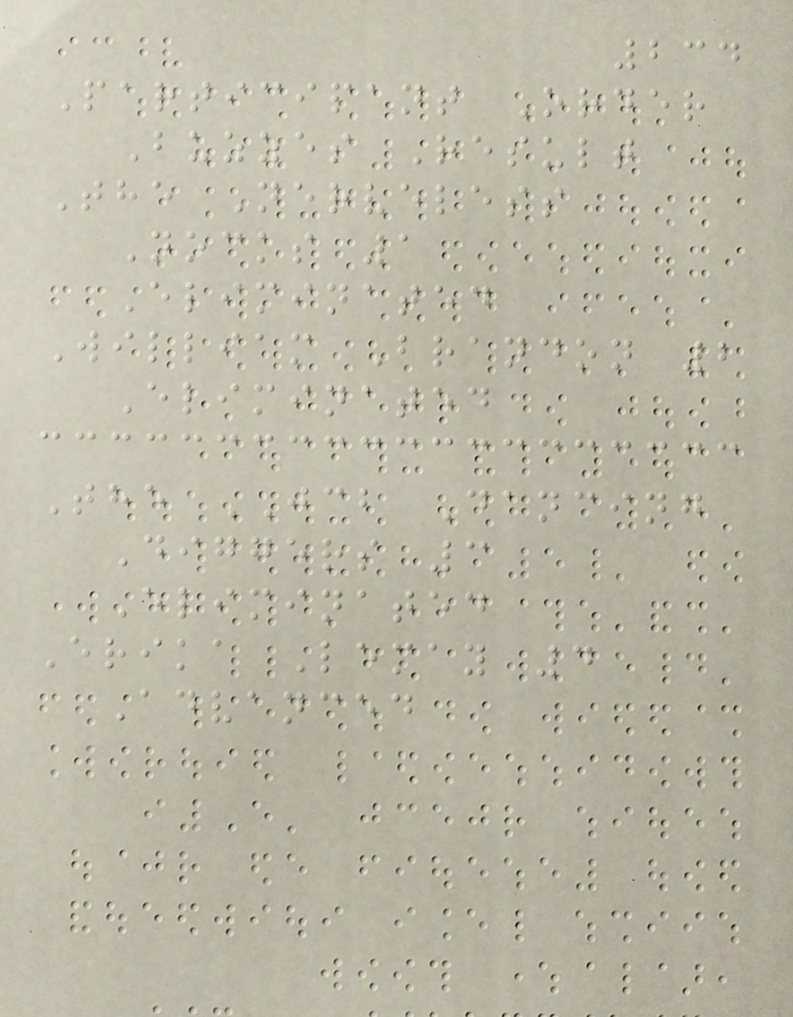234
Participant Order
Buzzes Result
The Nerveless
Nocks 1
Eliminated
William Brandon 2
Eliminated
The JCB Dancing
Diggers 3
Eliminated
Erika Lemay 4
Advanced
